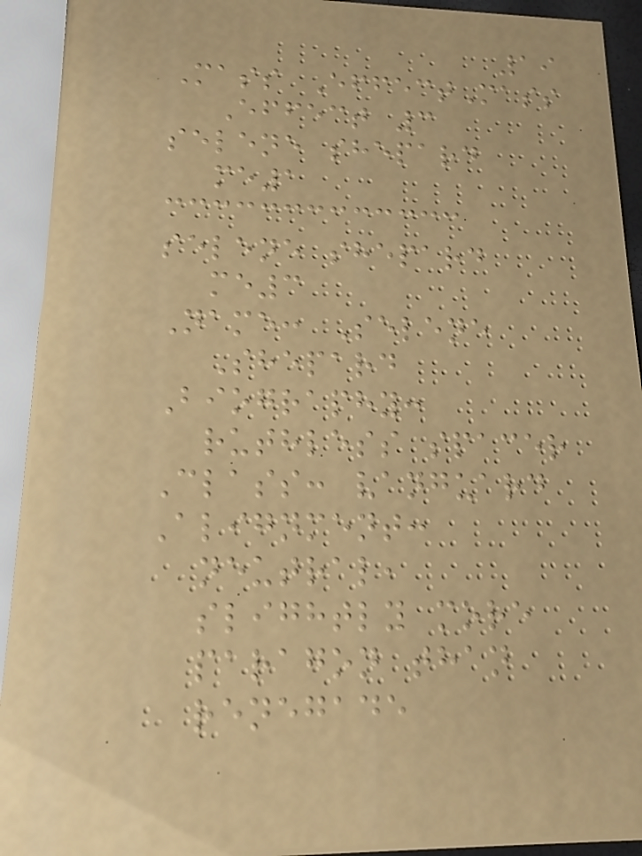19
Mass EffectMass
Effect 3
selene shepard
me1
selene shepard
me3
Name: Selene
Shepard
Biography:
ruthless spacer
Class: vanguard
Alignment:
neutral,
slightly more
paragon than
renegade
